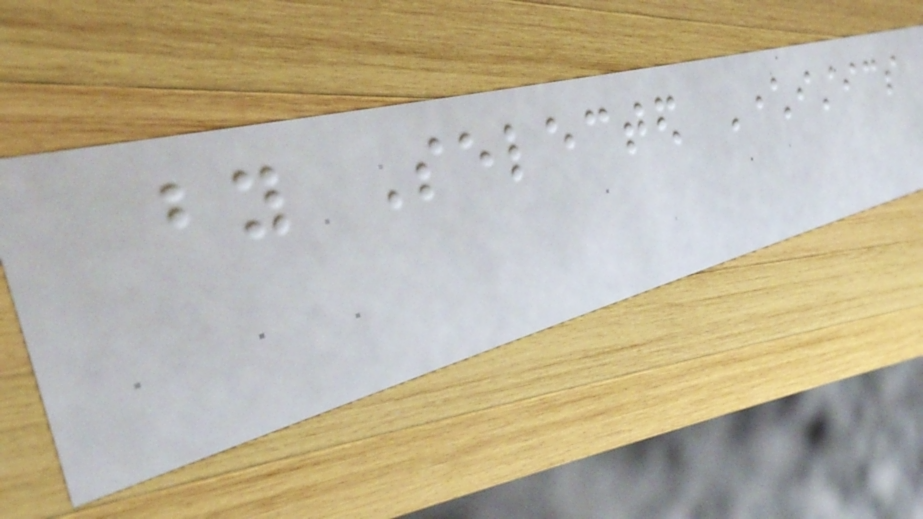by Selected Characteristics
